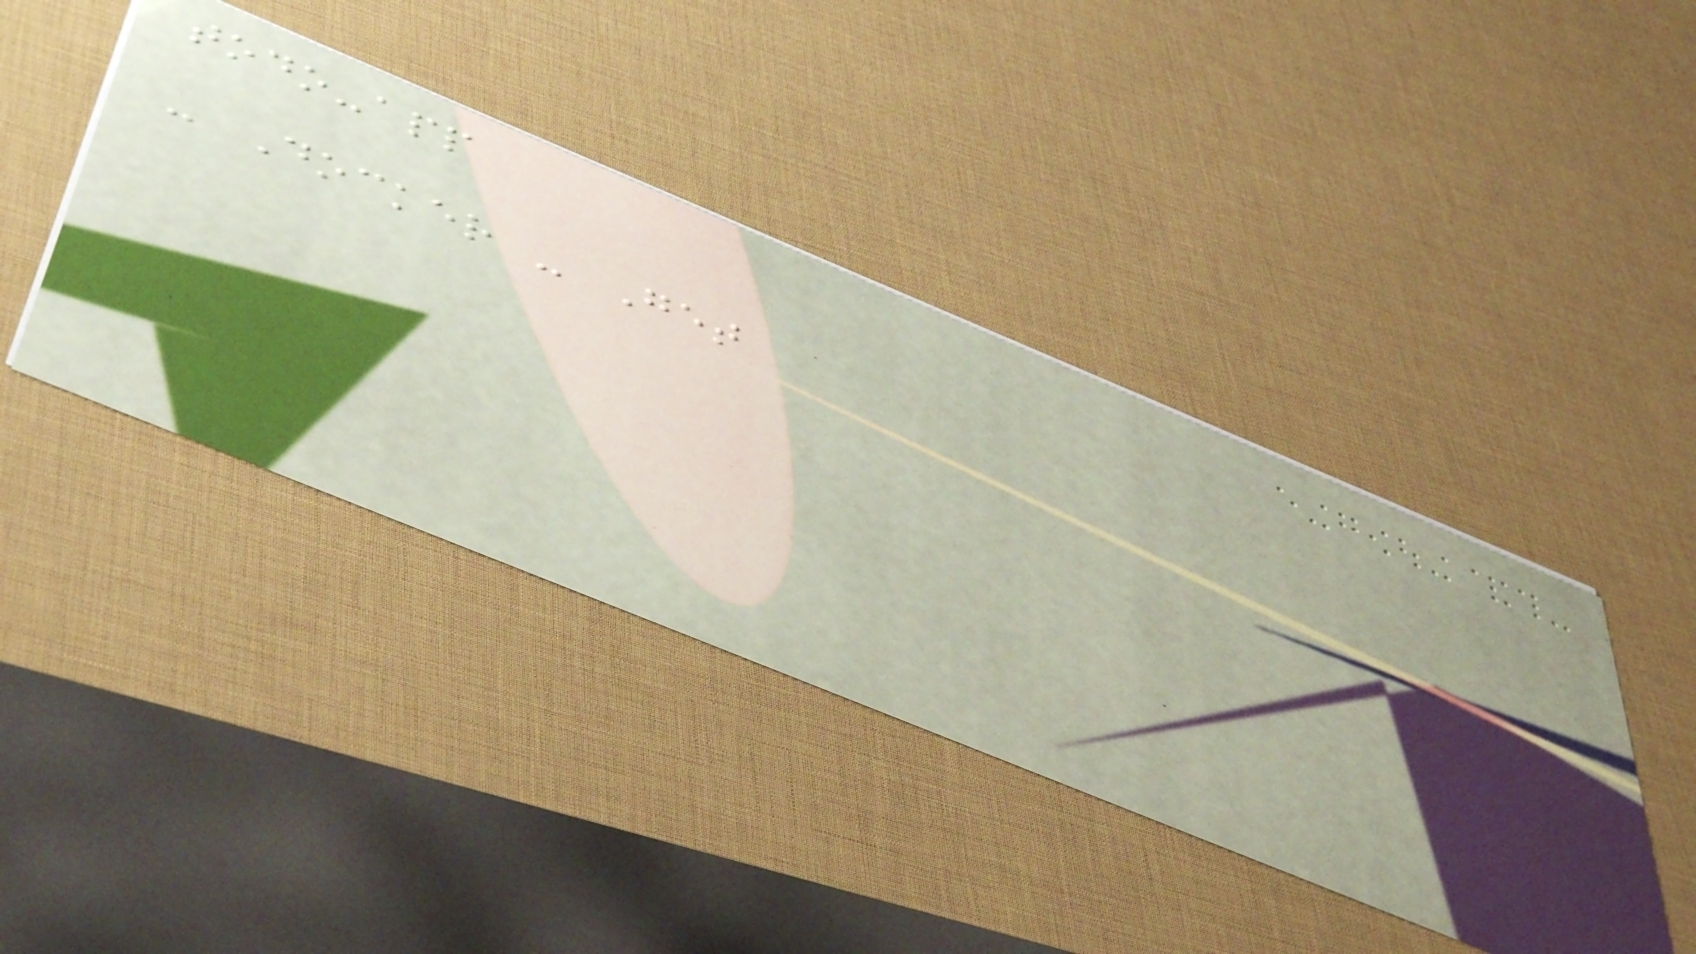todo-app
- Docker - Get
